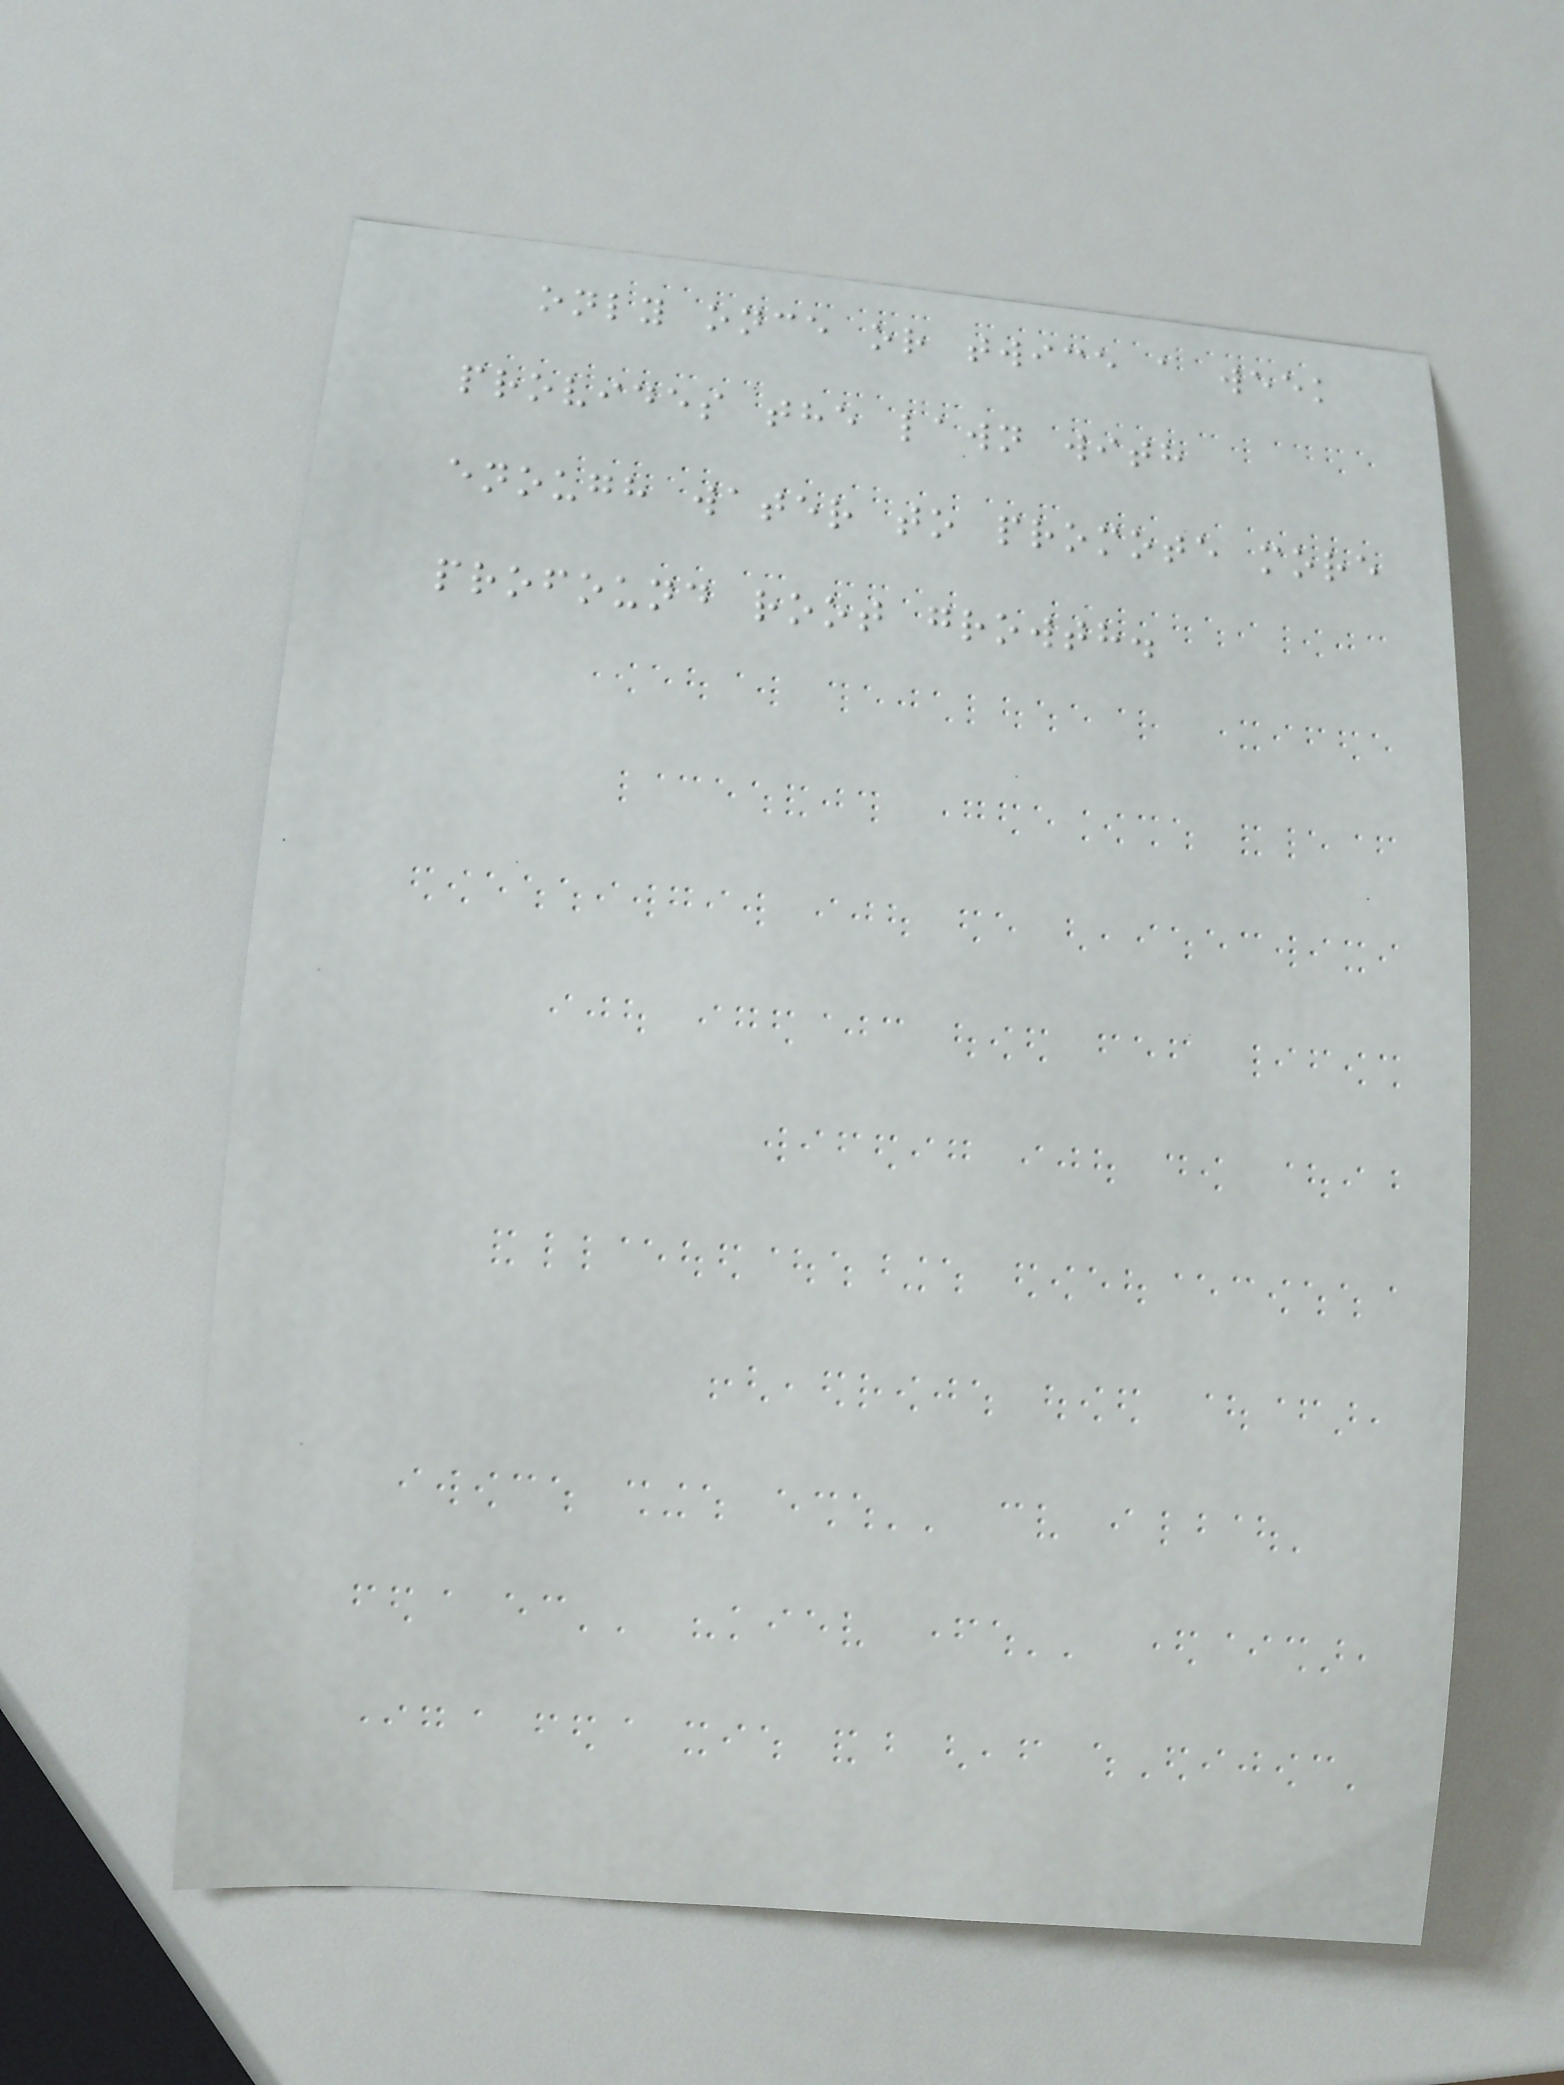only once or twice a week
provides the lawn with
enough water to promote more
profound root growth.
